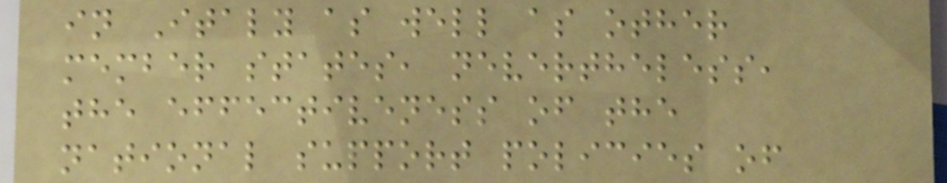in Italy as well as other
member states, nevertheless,
the effectiveness of the
national support policies of
